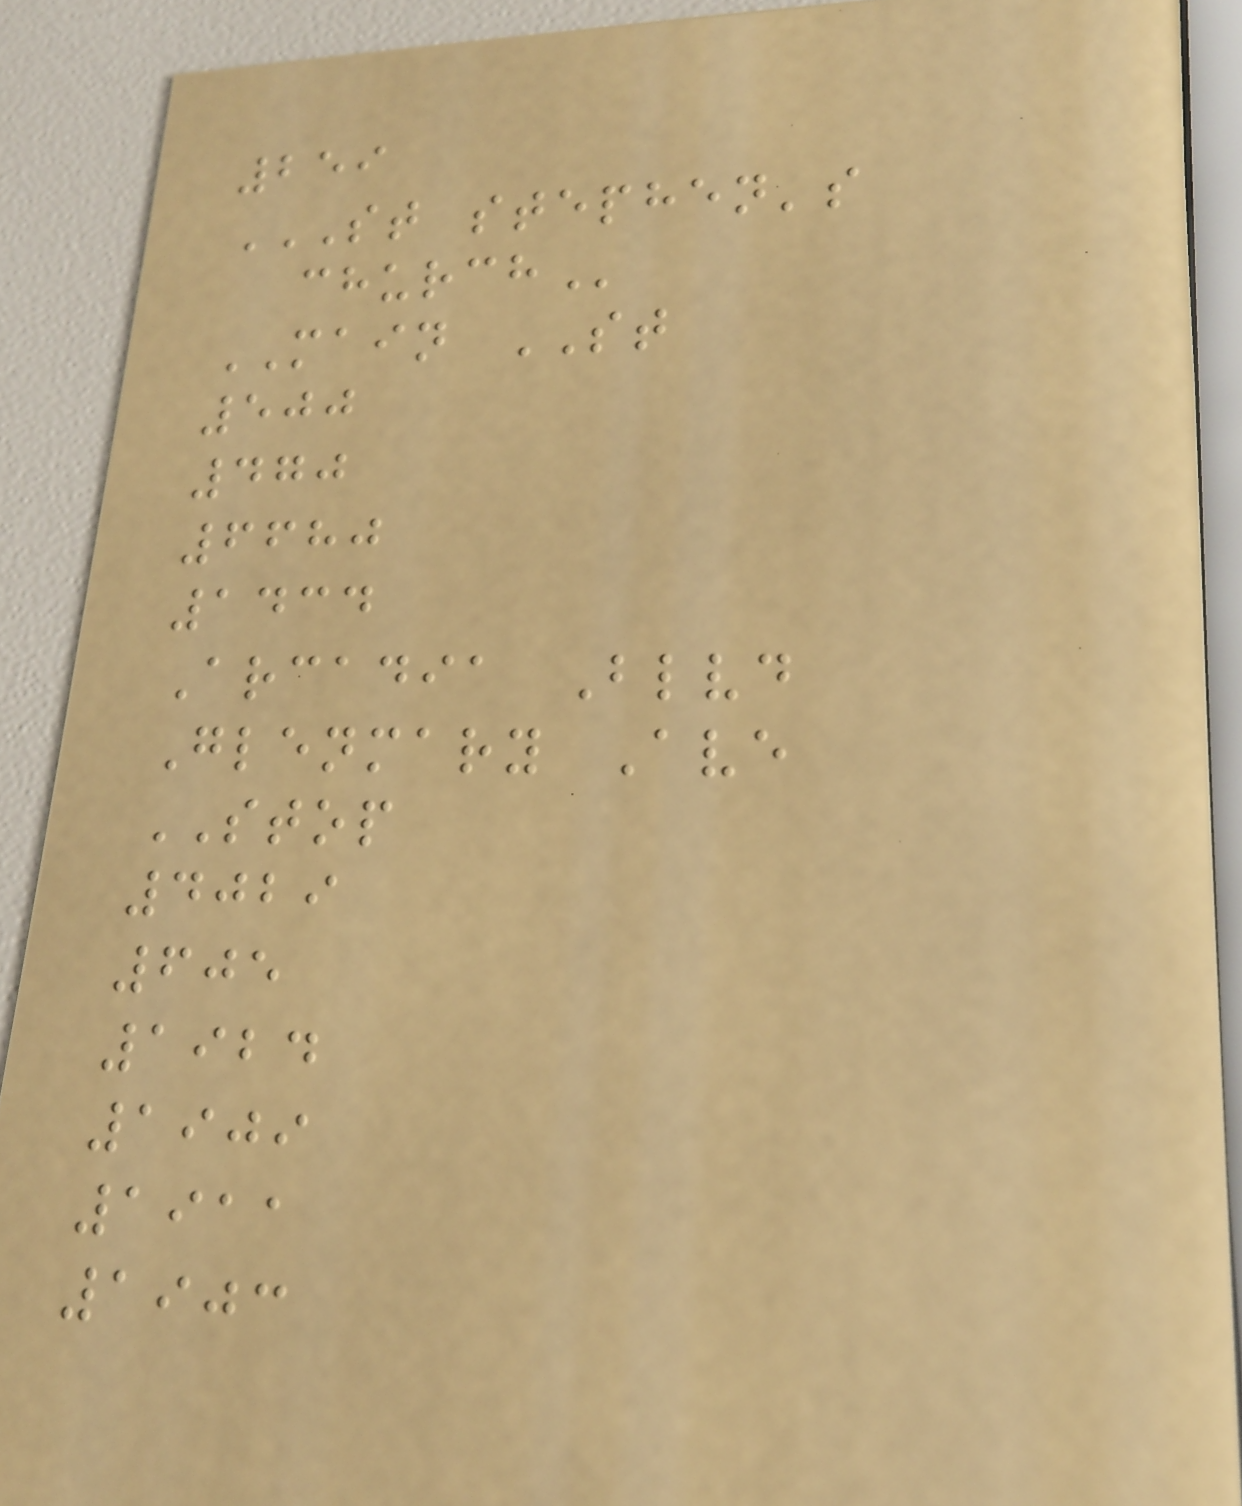259
ST STEPHEN'S
CHURCH
MAIN ST
500
470
6680
1434
Arcadia Blvd
Glenmary Ave
STOP
4029
605
1924
1909
1911
1903
